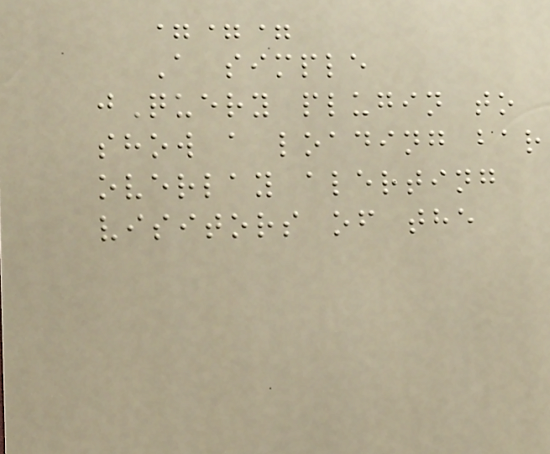===
A simple
jQuery plugin to
show a loading bar
overlay alerting
visitors of the
